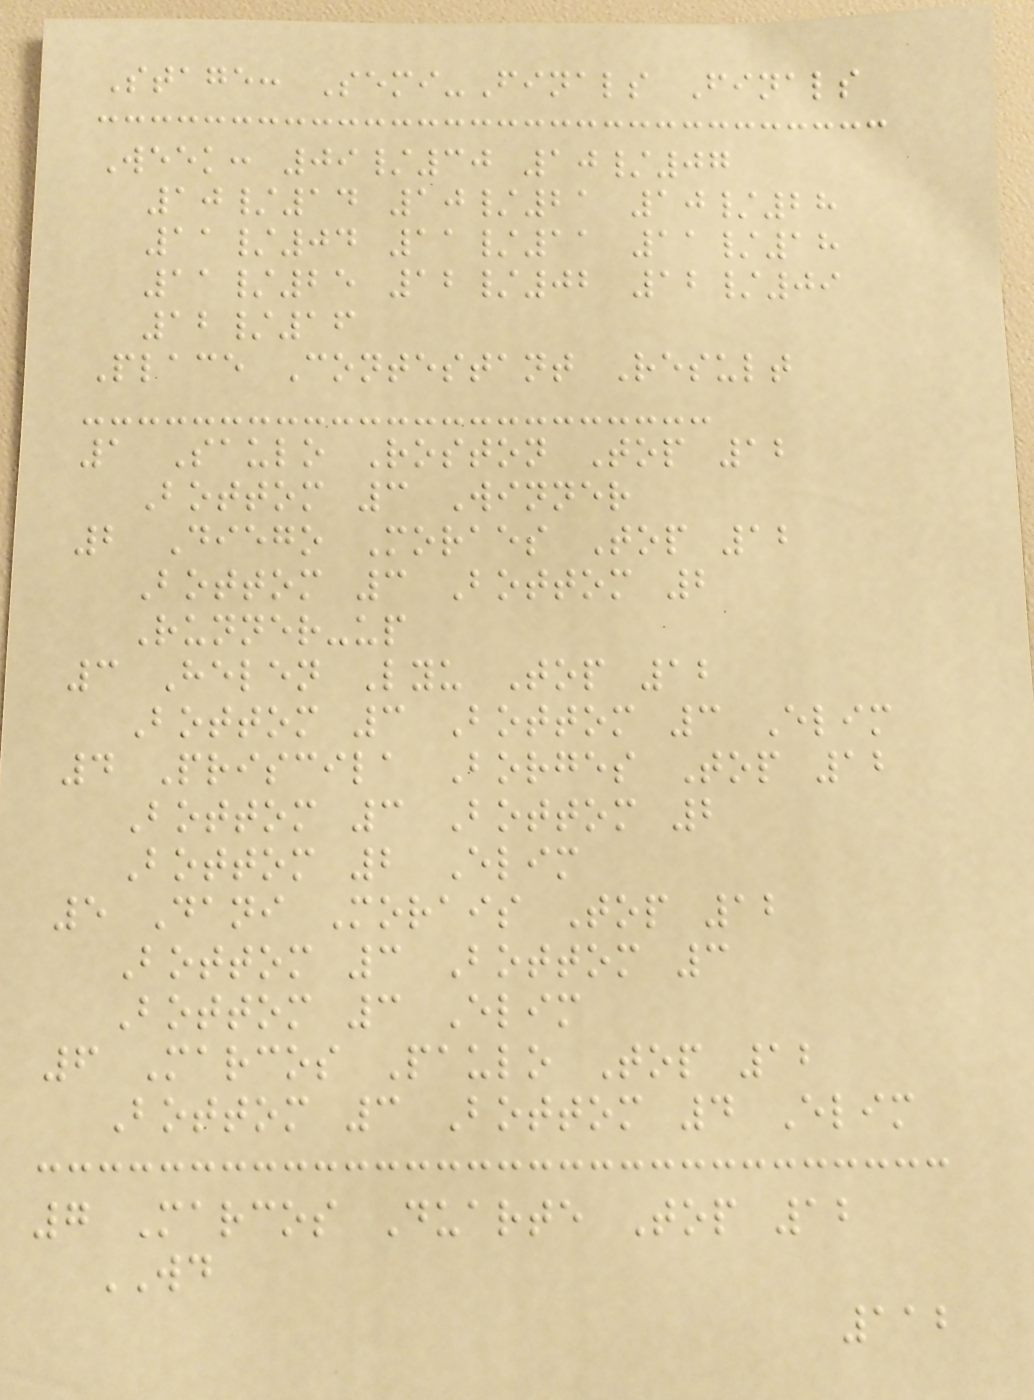Stage: Semi-Finals Finals
Week: 09/30 10/07
10/14 10/21 10/28
11/04 11/11 11/18
11/25 12/02 12/09
12/16
Place Contestant Result
1 Saulo Roston Top 12
Bottom 3 Winner
2 Diego Moraes Top 12
Bottom 3 Bottom 2
Runner-up
3 Helen Lyu Top 12
Bottom 3 Bottom 3 Elim
4 Priscila Borges Top 12
Bottom 3 Bottom 2
Bottom 2 Elim
5 Dani Morais Top 12
Bottom 3 Bottom 3
Bottom 3 Elim
6 Marcos Paulo Top 12
Bottom 3 Bottom 4 Elim
7 Marcos Duarte Top 12
WD
112
